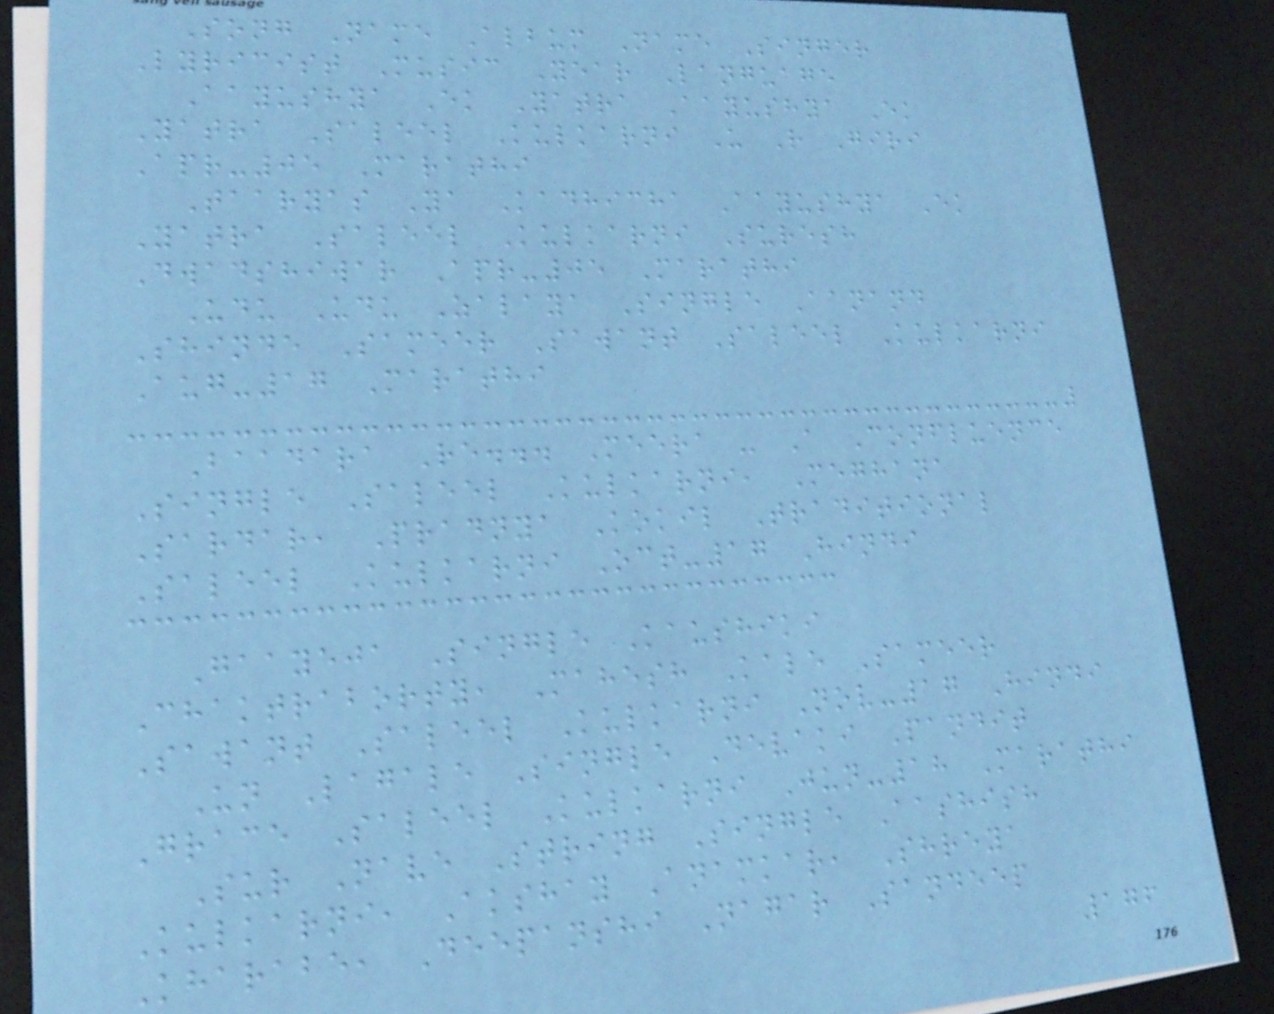Song Name Album Name Singer
Lyricist Music Year Language
Aayushya Ek Yatra Aayushya Ek
Yatra Saleel Kulkarni U R Giri
Apr-05 Marathi
Taaryas Ya Kadhicha Aayushya Ek
Yatra Saleel Kulkarni Suresh
Dwadshiwar Apr-05 Marathi
Udu Udu Zalaya Single Aanand
Shinde Sameer Sawant Saleel Kulkarni
Aug-17 Marathi
Baadara Re... Meera - A Confluence
Single Saleel Kulkarni, Meghana
Sardar, Pradnya Kokil Traditional
Saleel Kulkarni Oct-17 Hindi
Gaayeja Single Kaushiki
Chaktraborty, Mahesh Kale Sameer
Sawant Saleel Kulkarni Nov-17 Hindi
Un Lagale Single Devaki Pandit
Grace Saleel Kulkarni Jun-18 Marathi
Sur Nave String Single Aashish
Kulkarni, Akshay Anamkar, Shreya
Kharabe, Deepanshi Nagar Sandeep
176
